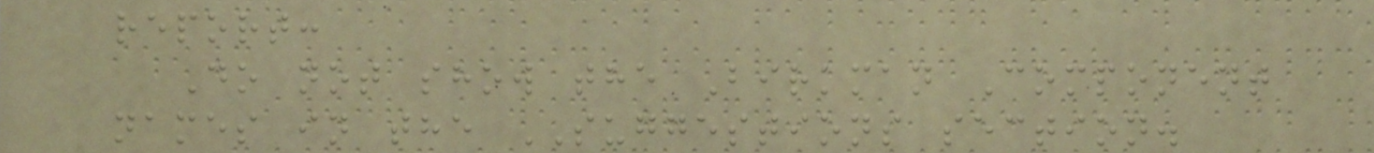report:
Do not show the Birkman Component
names in the SUGGESTIONS section.
